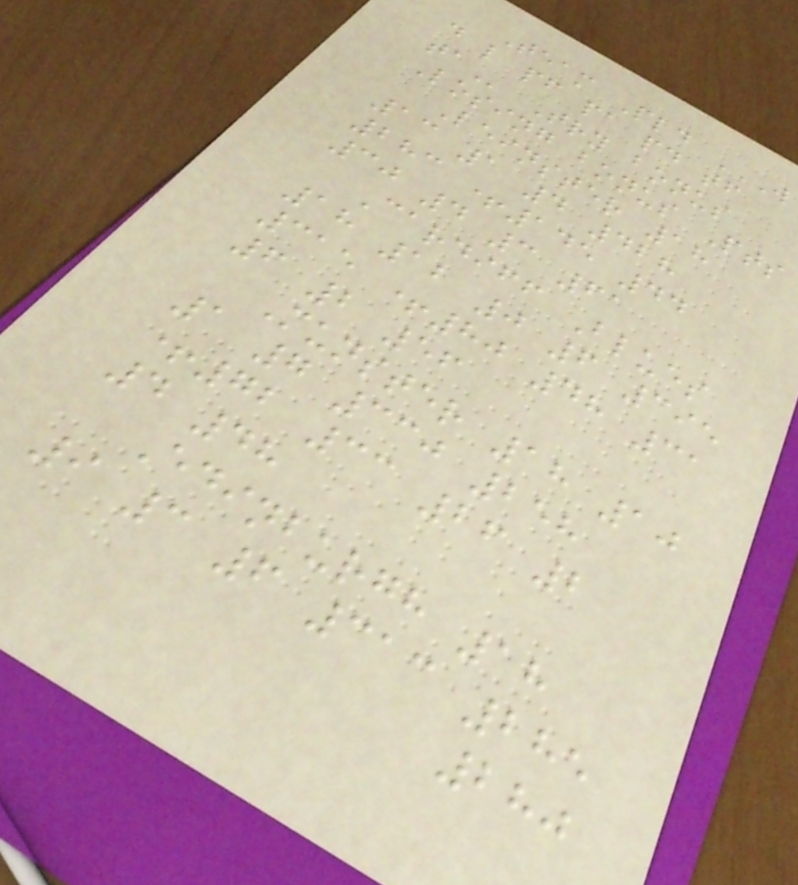Team Pld W
D L PF PA PD TF
TA Try bonus
Losing bonus Pts
Leinster 18
13 1 4 428
283 +145 44
30 4 3 61
Cardiff Blues
18 12 0 6 395
315 +80 48 31
6 2 56
Munster 18 10
1 7 330 258
+72 33 26 2
4 48
Edinburgh 18
9 3 6 313 285
280
